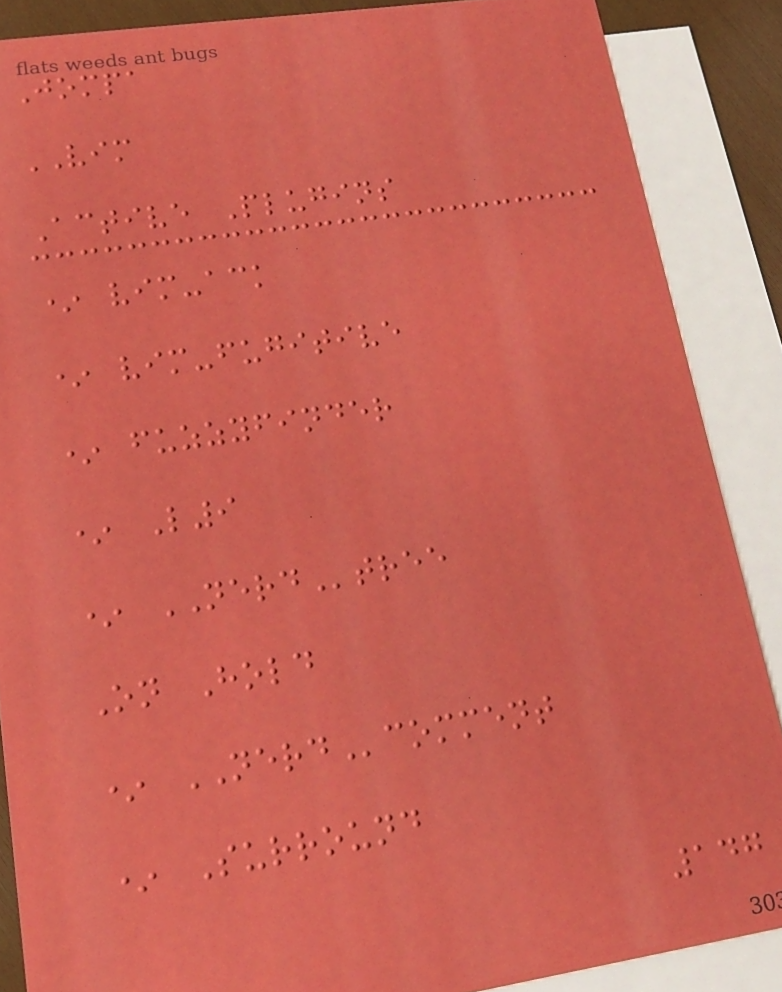Jompa
VIM
Active Plugins
* vim-ack
* vim-fugitive
* fuzzyfinder
* L9
* NERDtree
On Hold
* NERDcomment
* Surround
147
